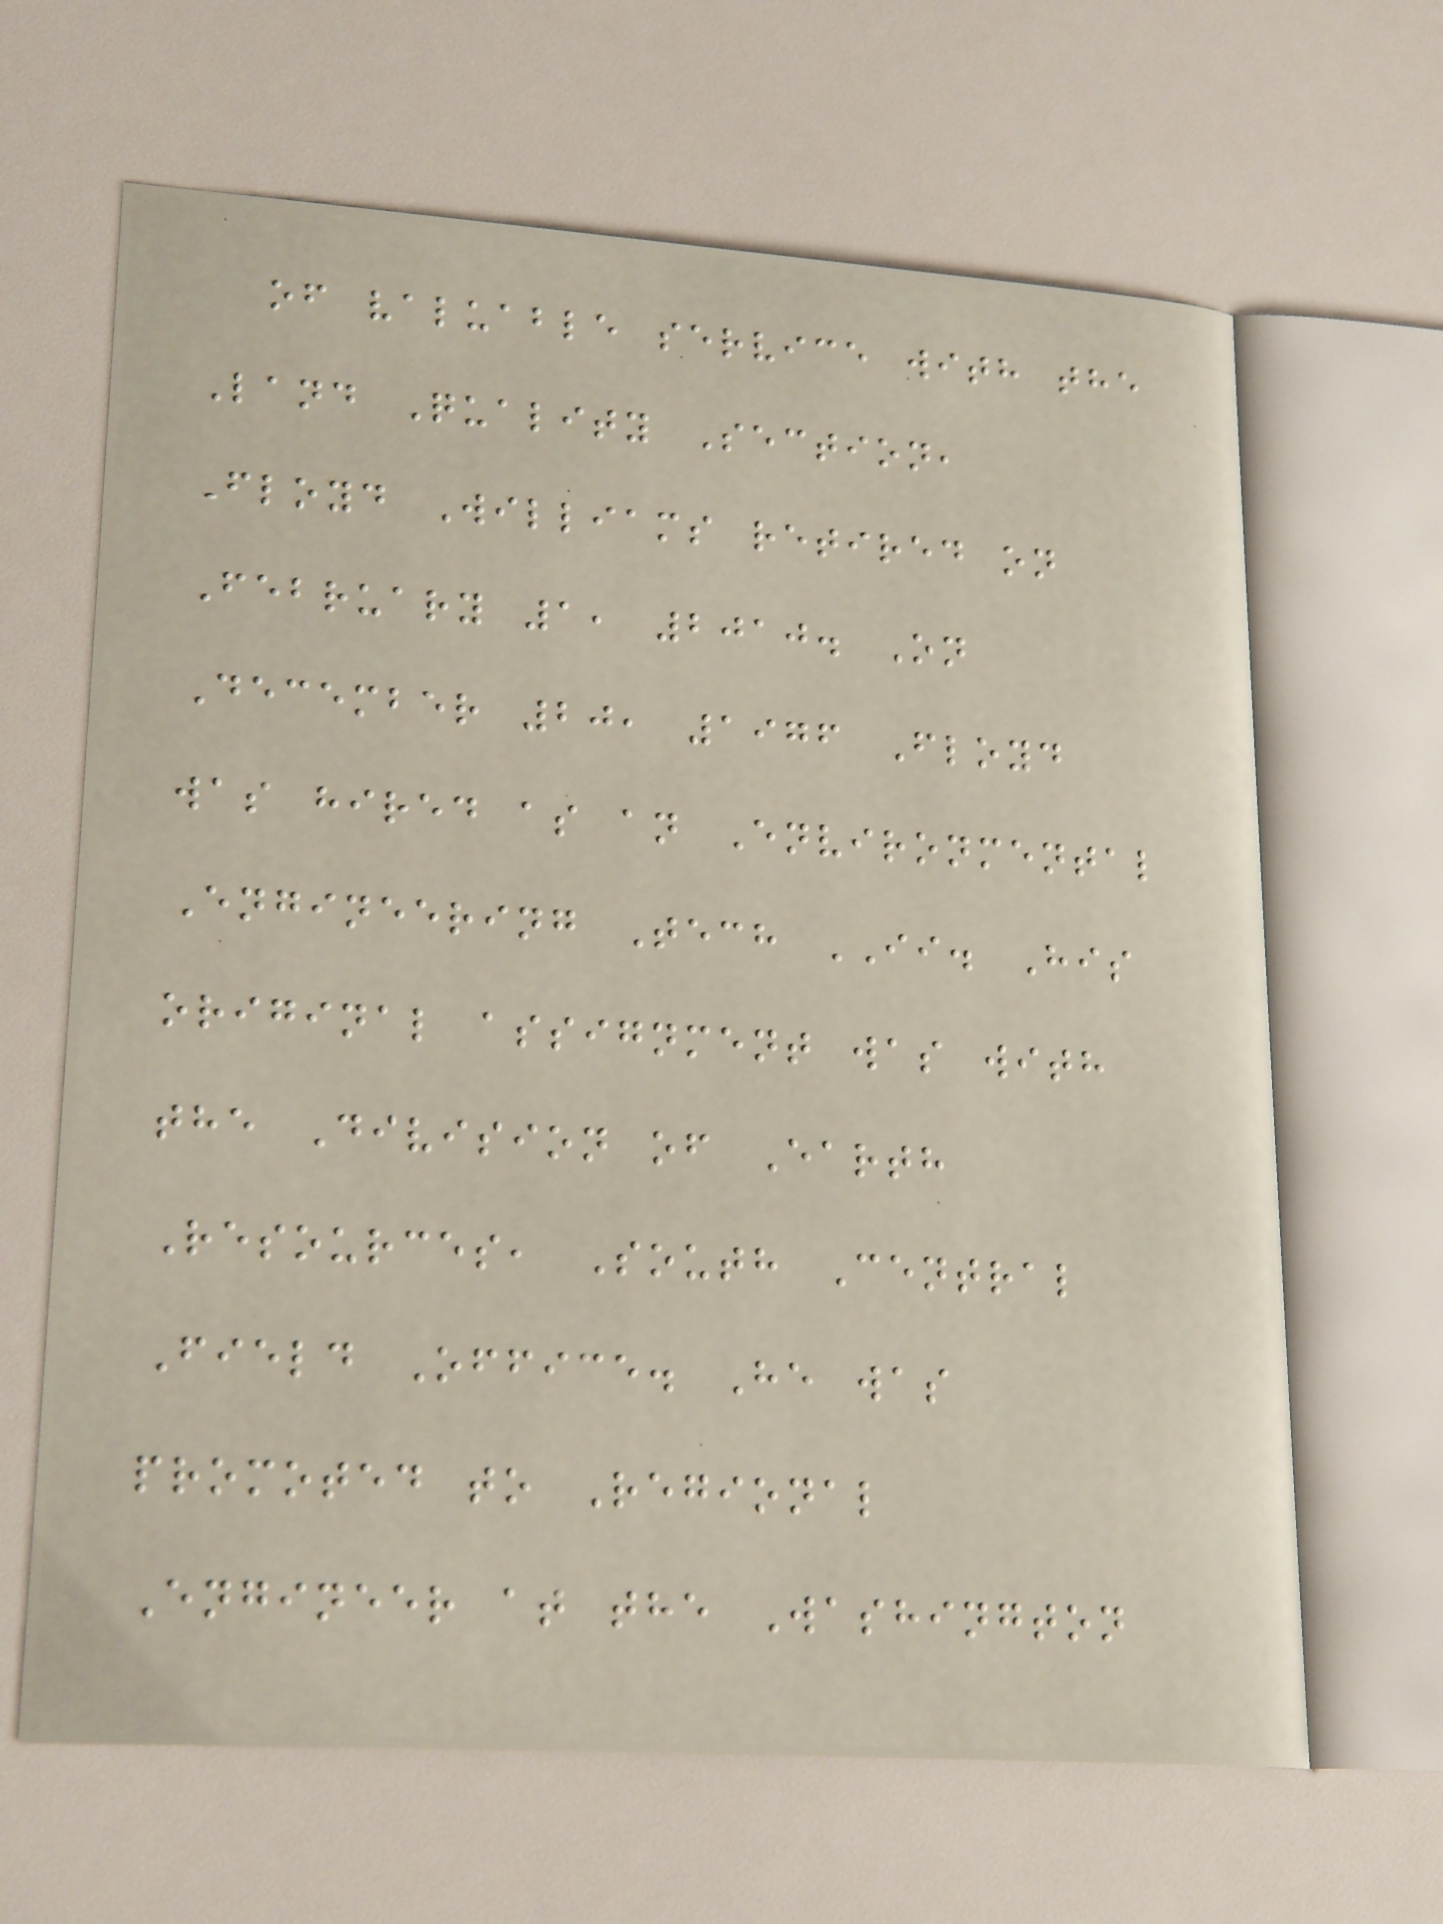of valuable service with the
Land Quality Section,
Floyd Williams retired on
February 1, 2010. On
December 20, 1976 Floyd
was hired as an Environmental
Engineering Tech II. His
original assignment was with
the Division of Earth
Resources, South Central
Field Office. He was
promoted to Regional
Engineer at the Washington
